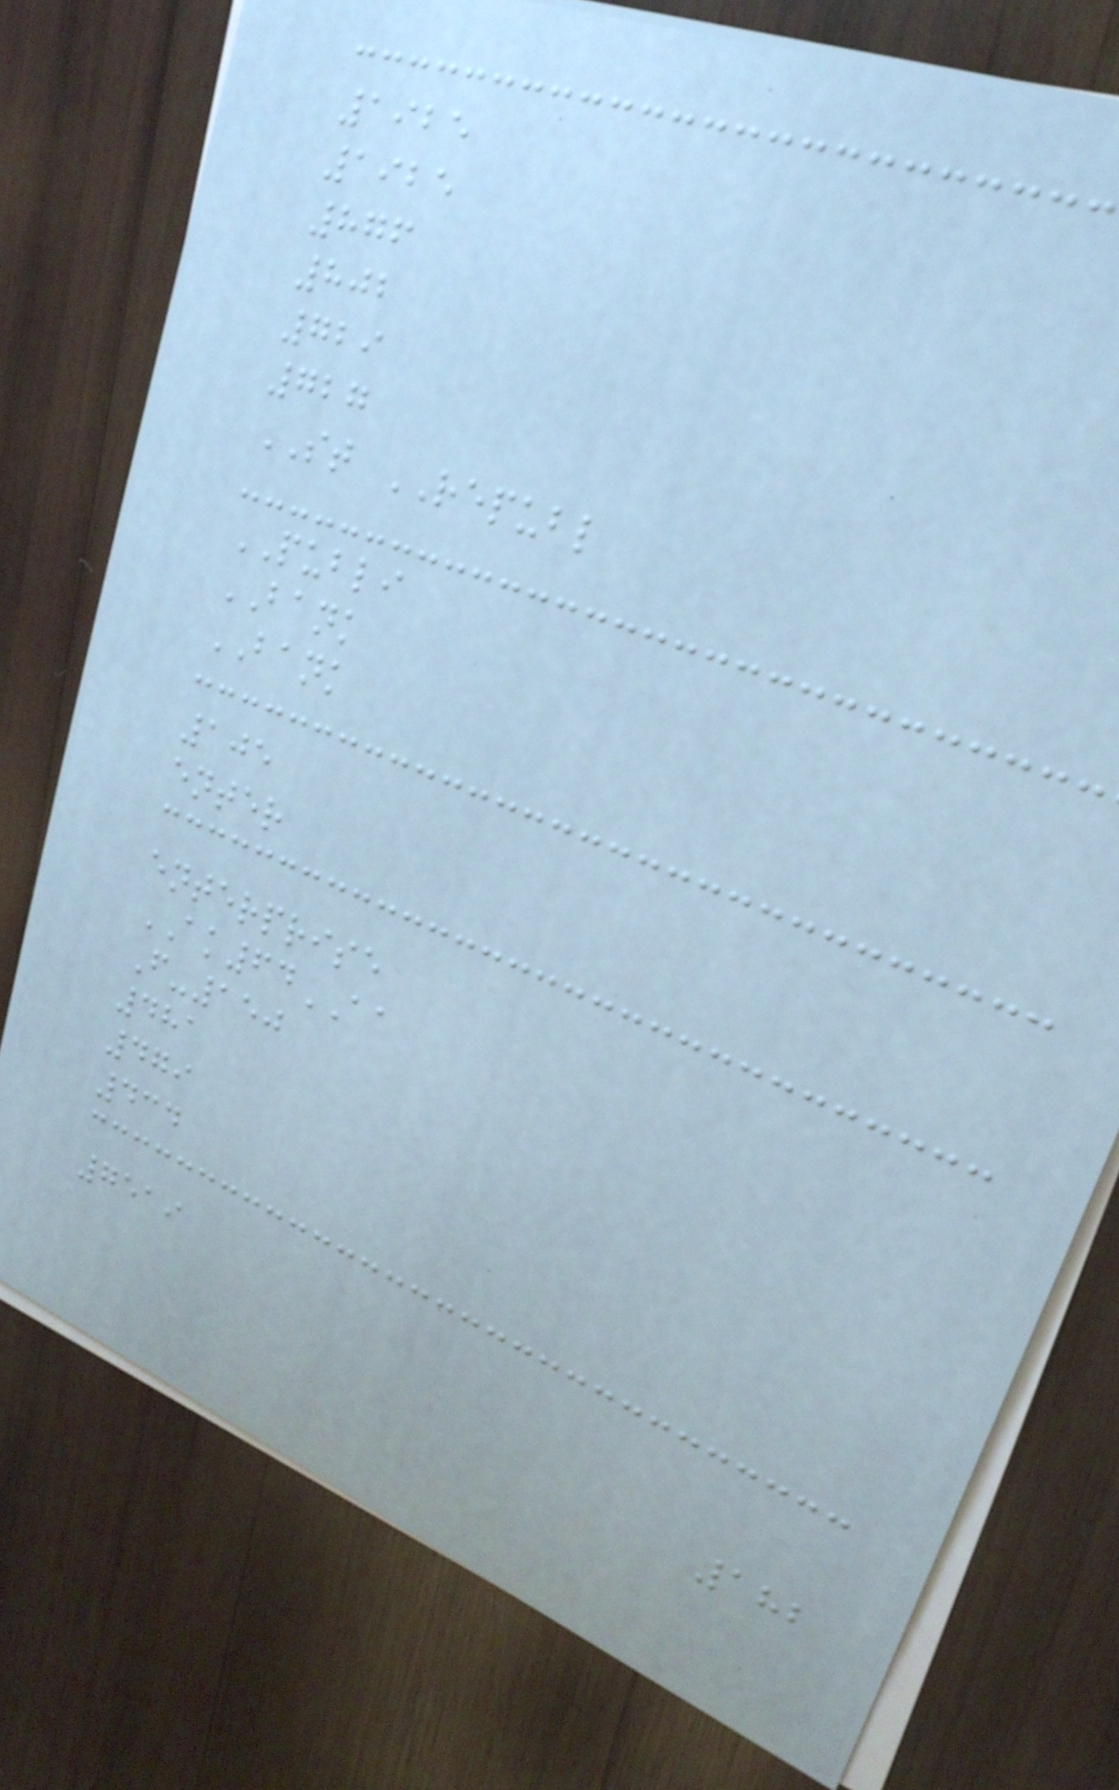1925
1925
876
802
729
727
ST REPUBL
PUBLI
BANK
BANK
105
enter
enterprise
AK64AA
F-150
481
479
434
7519
182
